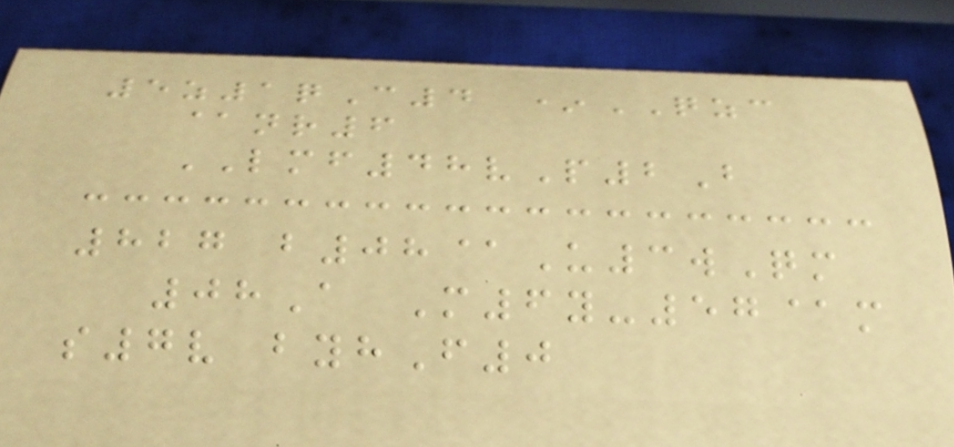5z1qC4 *QZC
@nr6
LMF48vP2B
827 b08@U3wQm
08A M6y-57@m
s7v byhF0
